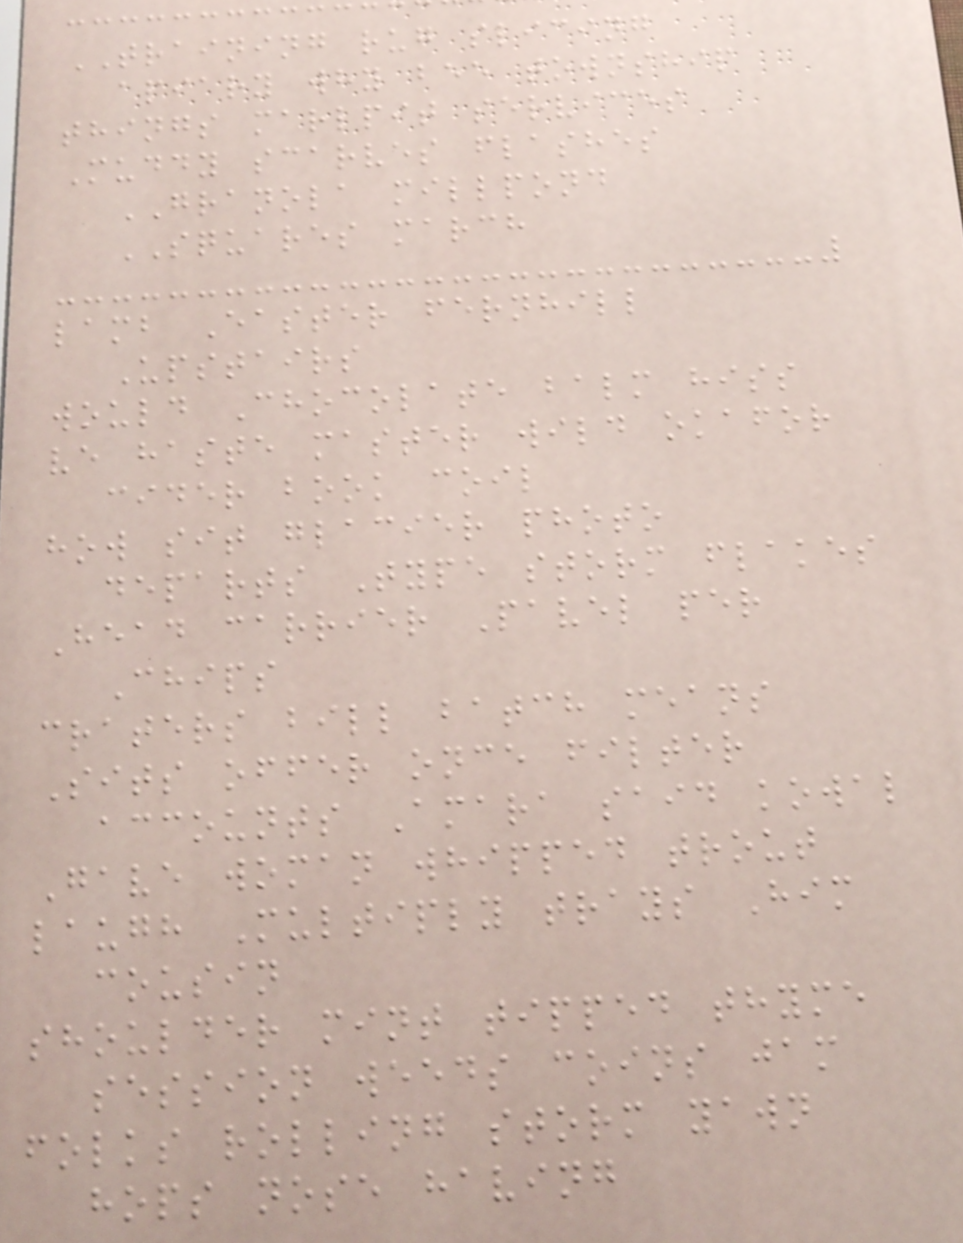TRAINING rug slicing
apiary why bee township
things marlpit services
Muddy scarves flashes
GRANOLA millpond
SQUARES march
lamb Easter fernhill
Upstairs
would Chocolate balm hiss
ve haste master wild okafor
cider book coil
how sit glacier photo
departs Type storm flakes
Head carrier Pavel per
Chips
craters bill batch means
Sits offer once filter
accounts Amara said kowal
Gave woman whipped trout
laugh Multiply trays Him
cousin
shoulder mint tipped thyme
session weeds coins jam
folks rolling storm yawn
hops nose having
